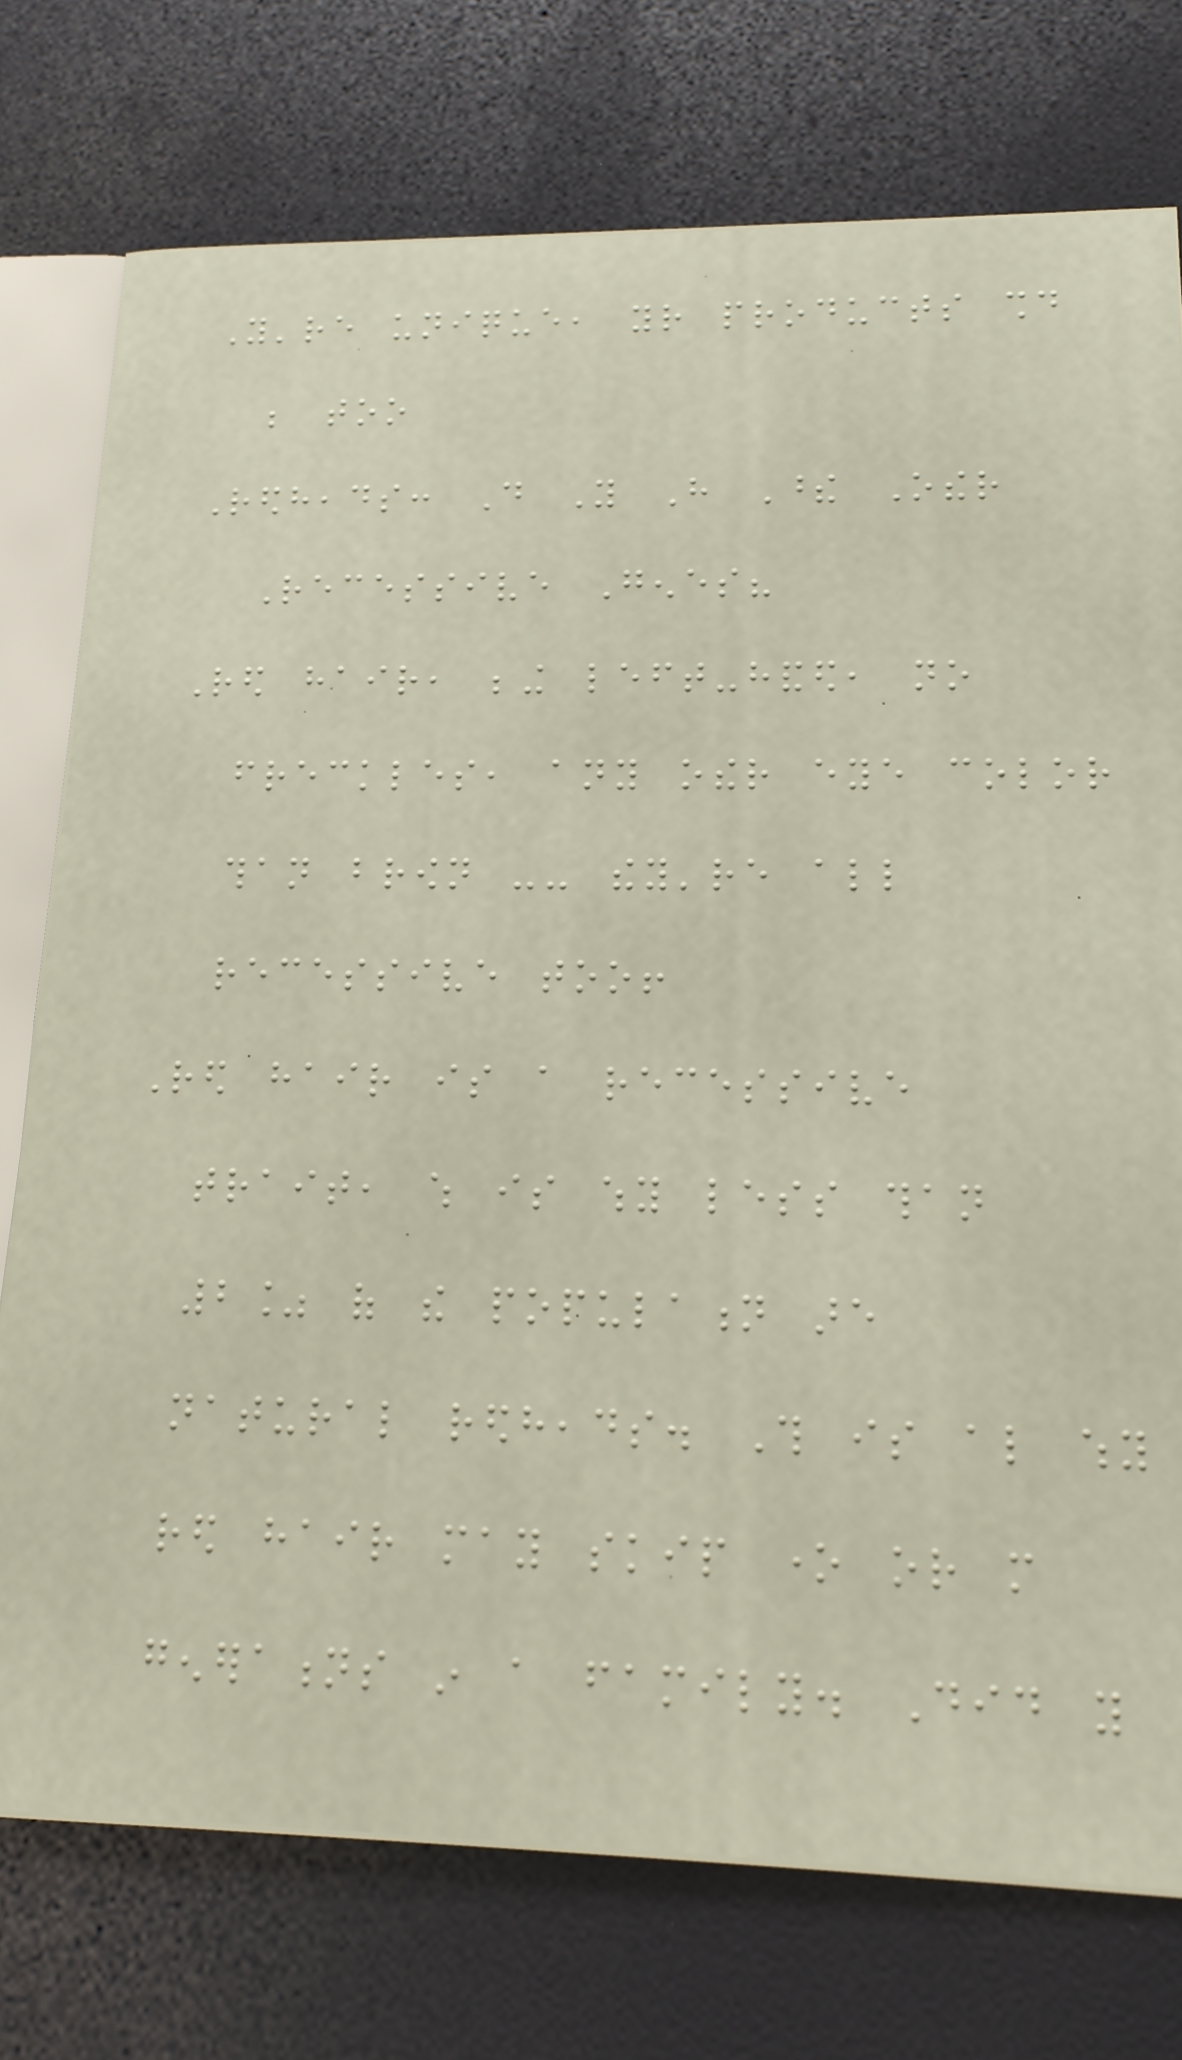You're unique, your products should
be too
Redheads: Do You Have These Other
Recessive Genes?
Red hair, being left-handed, no
freckles, any other eye color
than brown -- they're all
recessive too!
Red hair is a recessive
trait, which is why less than
2% of the population are
natural redheads. This is also why
red hair may skip one or more
generations in a family. Did you
